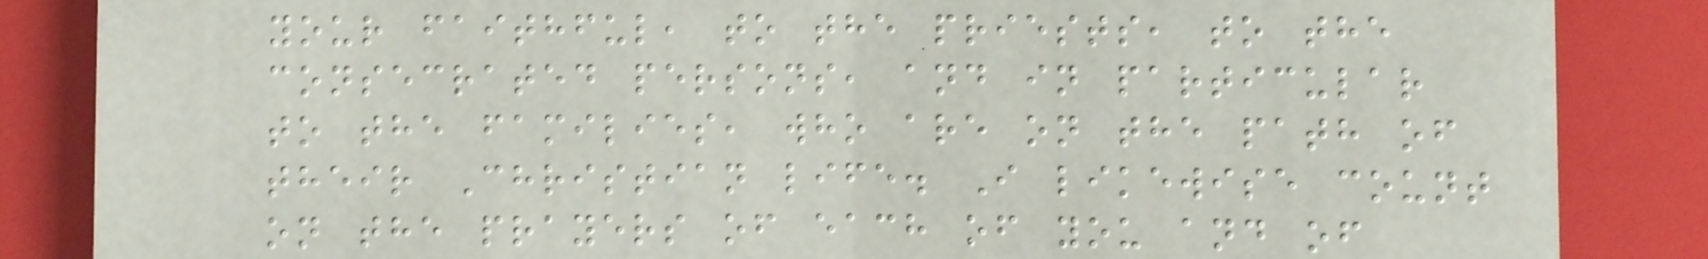your faithful, to the priests, to the
consecrated persons, and in particular
to the families, who are on the path of
their Christian life. I likewise count
on the prayers of each of you and of
